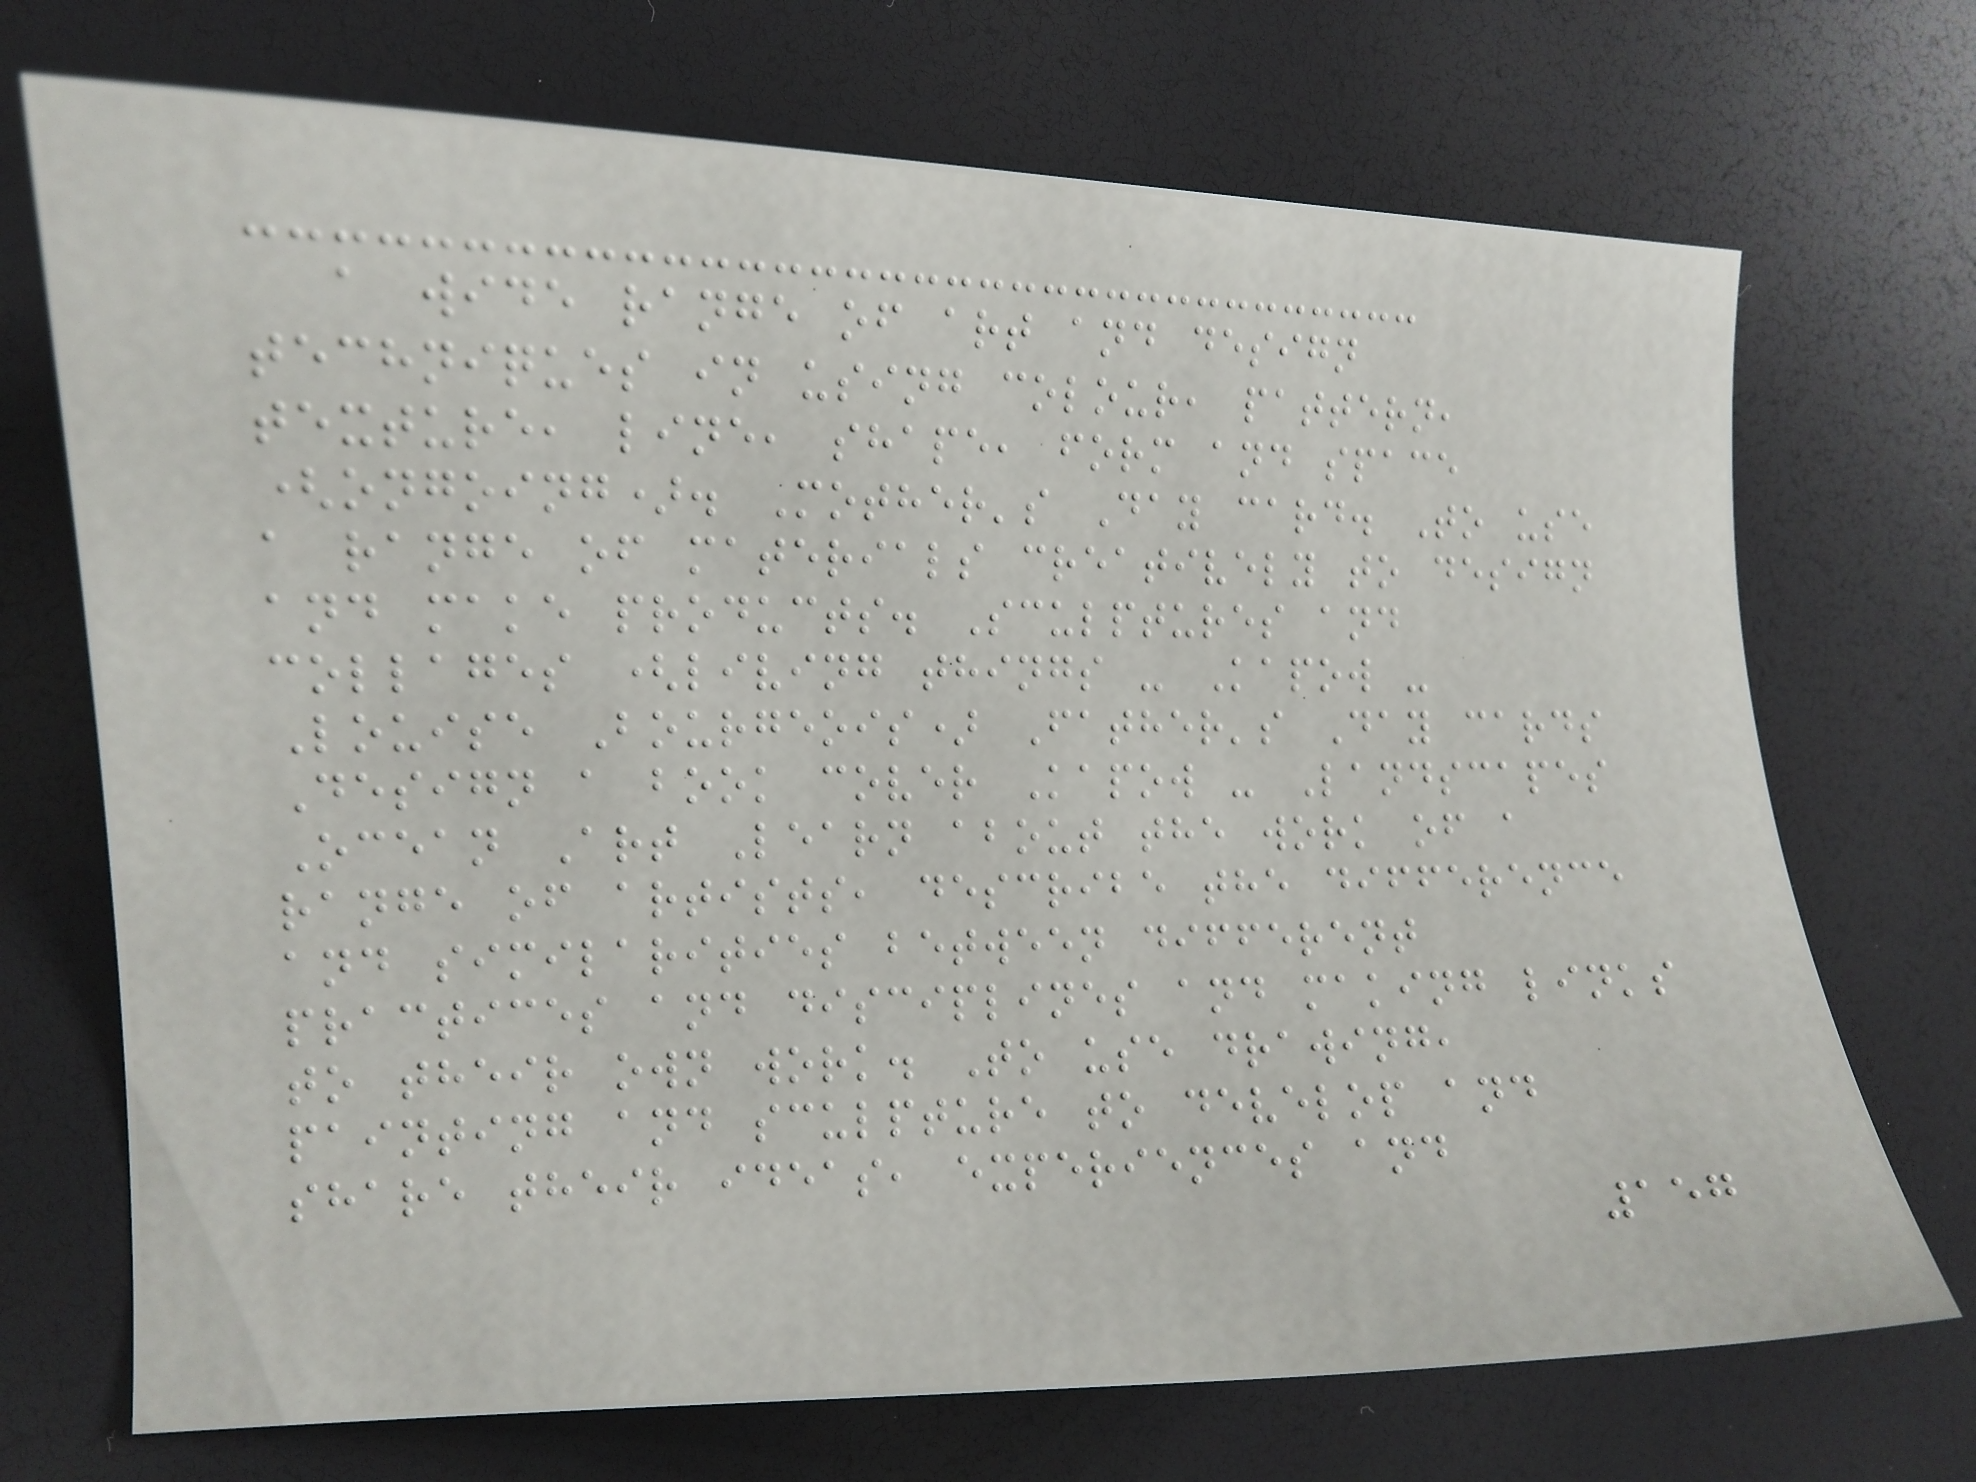a wide range of art and design
techniques in using colour, pattern,
texture, line, shape, form and space
(ongoing). Mother's Day card. To use
a range of materials creatively to design
and make products. Sculptures and
collages (living things - Kapow -
Louise Bourgeois) Father's Day cards
Design a book cover Kapow - Landscapes
Ocean Art Learn about the work of a
range of artists, describe the difference
and similarities between different
practices and disciplines and making links
to their own work. To use drawing,
painting and sculpture to develop and
share their ideas, experiences and
157
